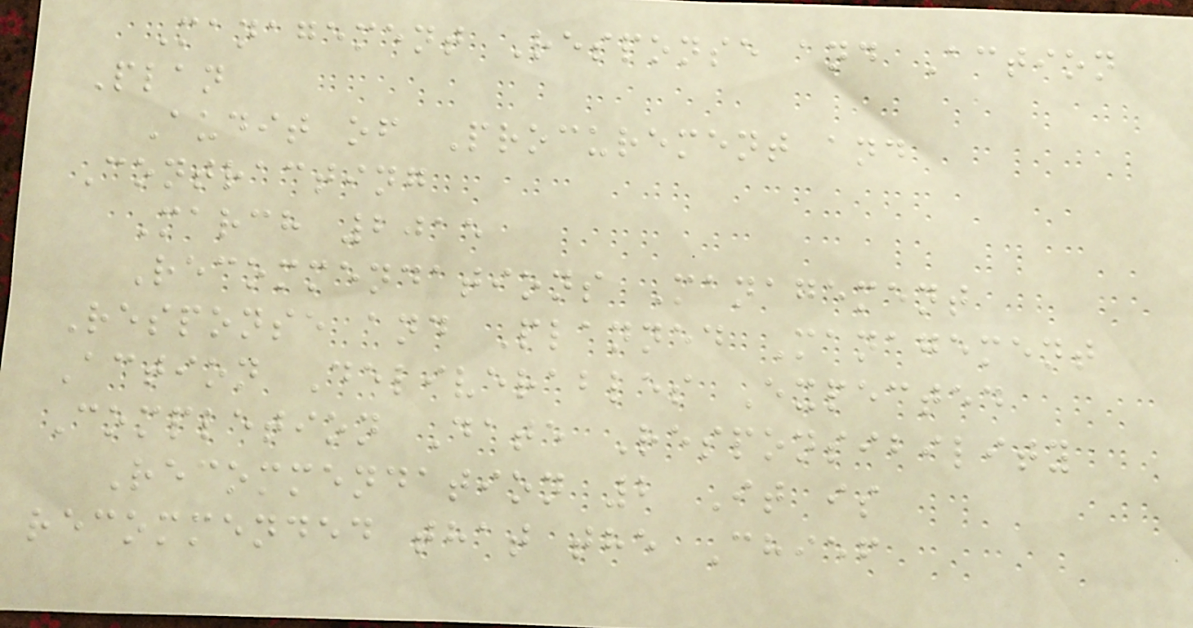Management Response and Action
Plan
Audit of Procurement and
Contracting
March 2015
Recommendations Management
Response and Planned Management
Action Deliverables Expected
Completion Date Responsibility
Recommendation 2 It is
recommended that the Chief
